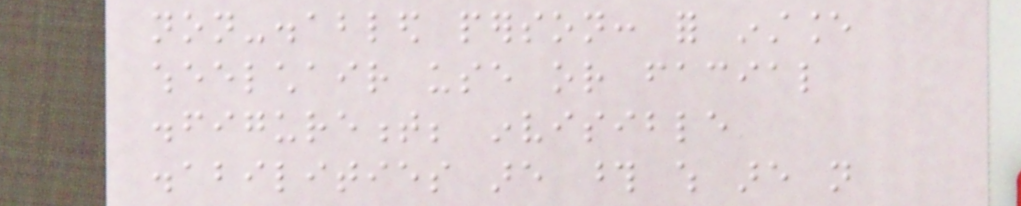non-disabled person: for instance
wheelchair use or facial
disfigurement; invisible
disabilities are those which are not
